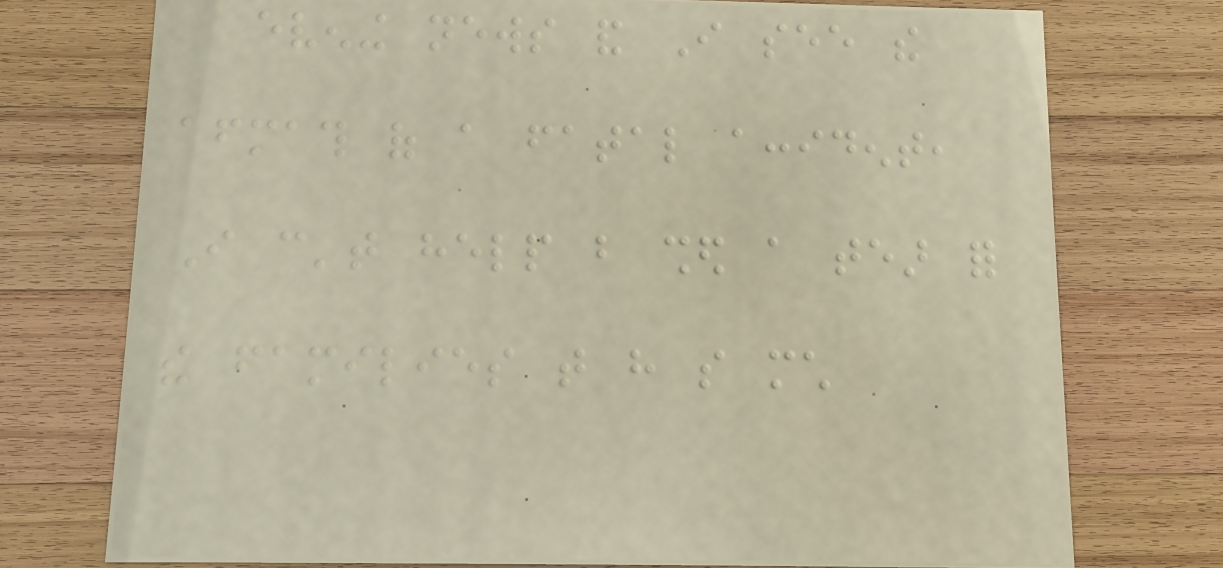evening news and I see the
aftermath of a fatal accident,
I can't help but shed a tear for
the families that have so much
